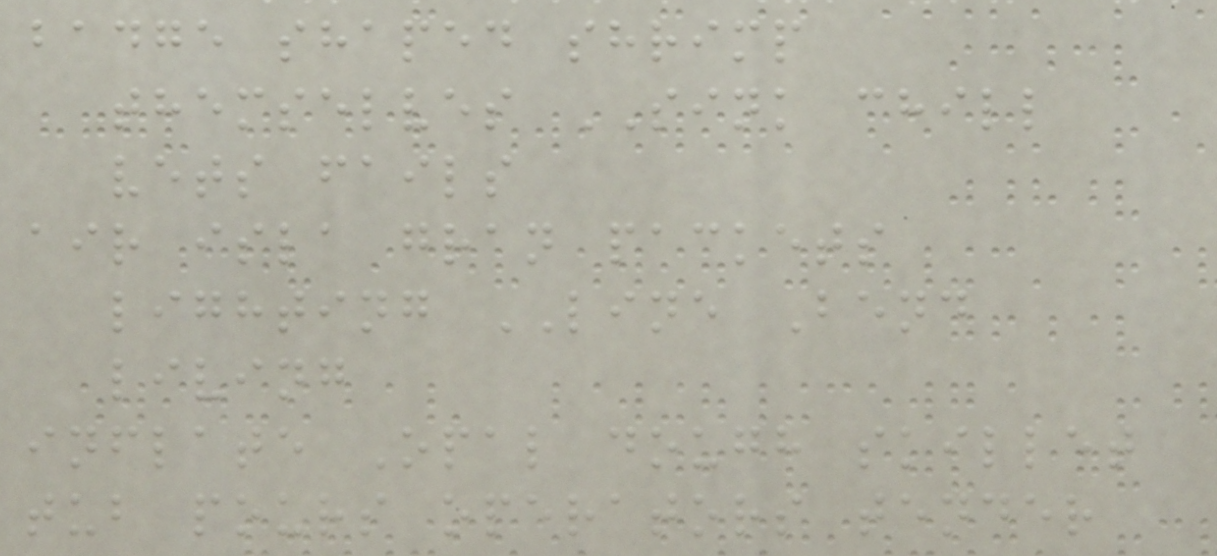badge shaped shrimp
themselves SINK chill
vets fails
air isla gran packets
lighting LINE Bend
living
inflate Opal dough skillet
tub pours operators tender
